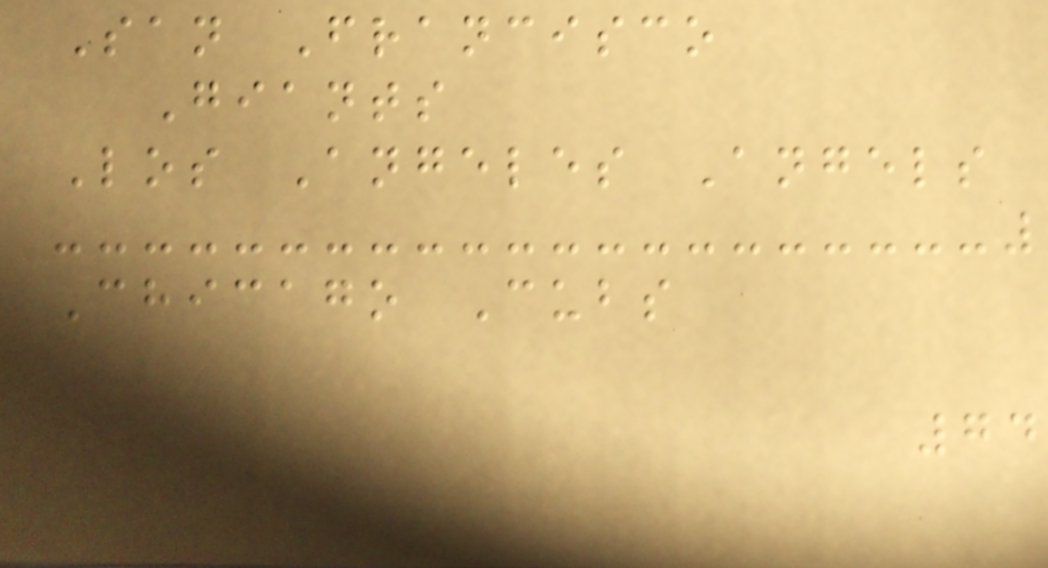San Francisco
Giants
Los Angeles Angels
Chicago Cubs
74
